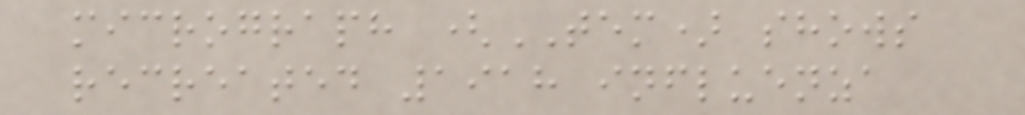micrograph (TEM) shows
recreated 1918 influenza
